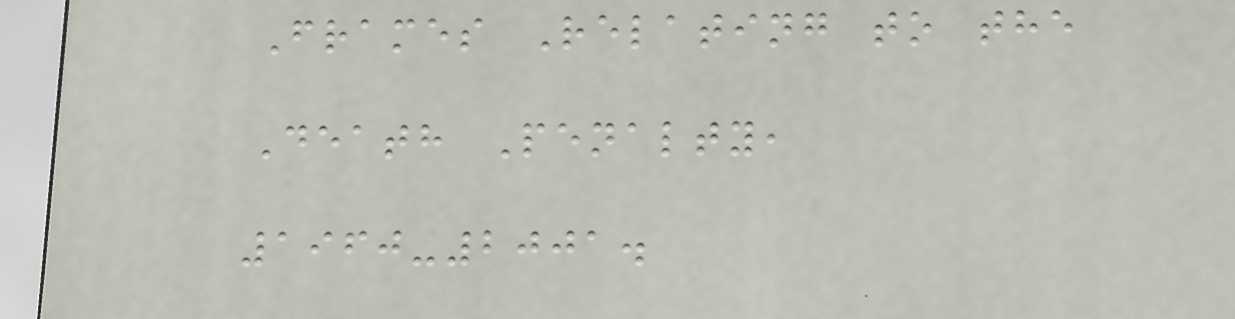Frames Relating to the
Death Penalty,
1960-2001.
